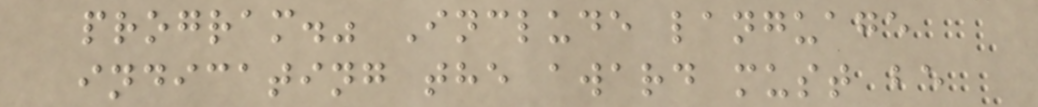program." Include language
indicating the award must be
